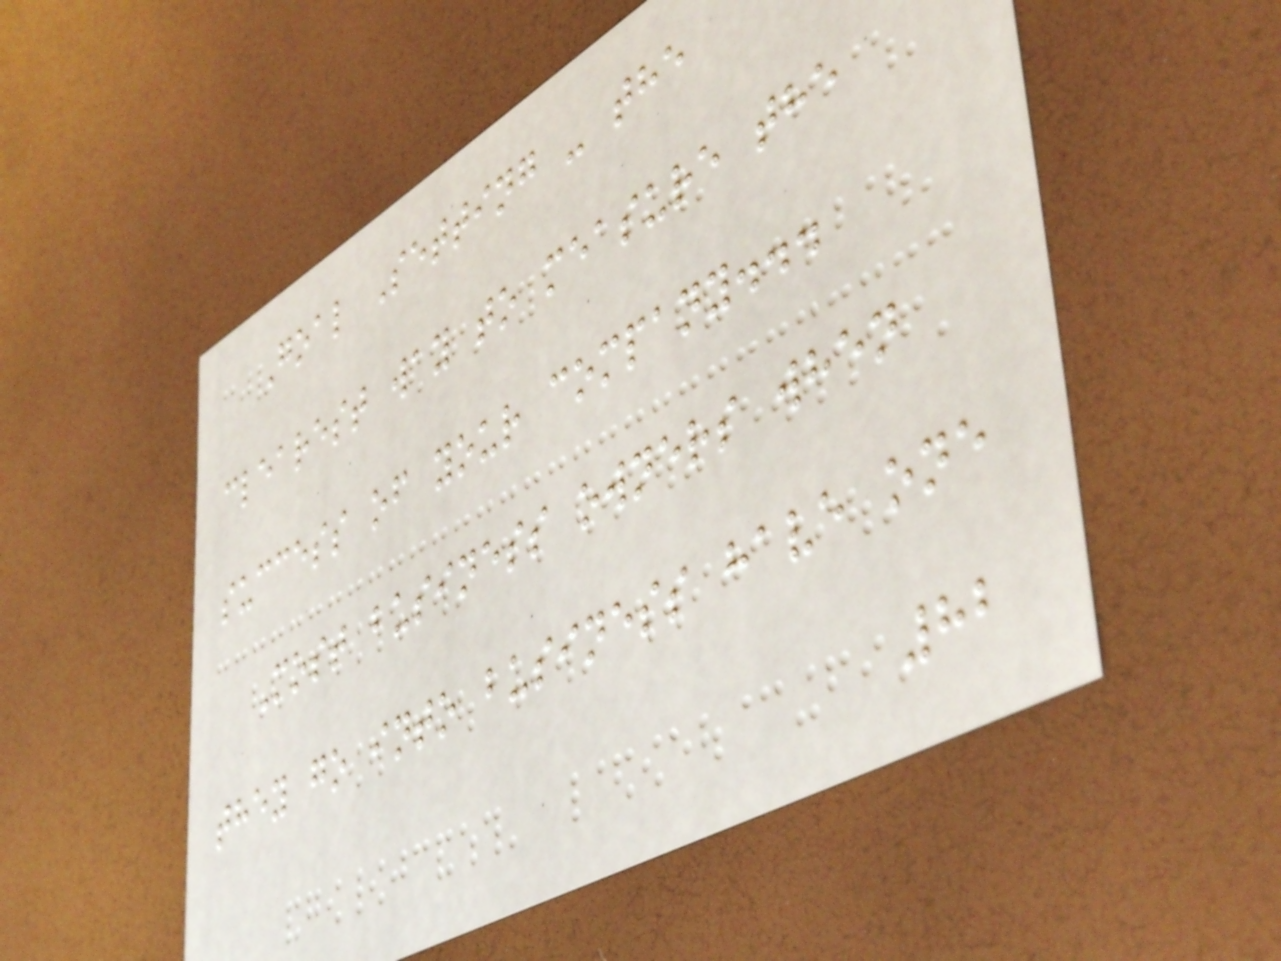Goal Setting - the
clearest way to measure the
success of your company...
Most business owners when
they go into business have one
82
